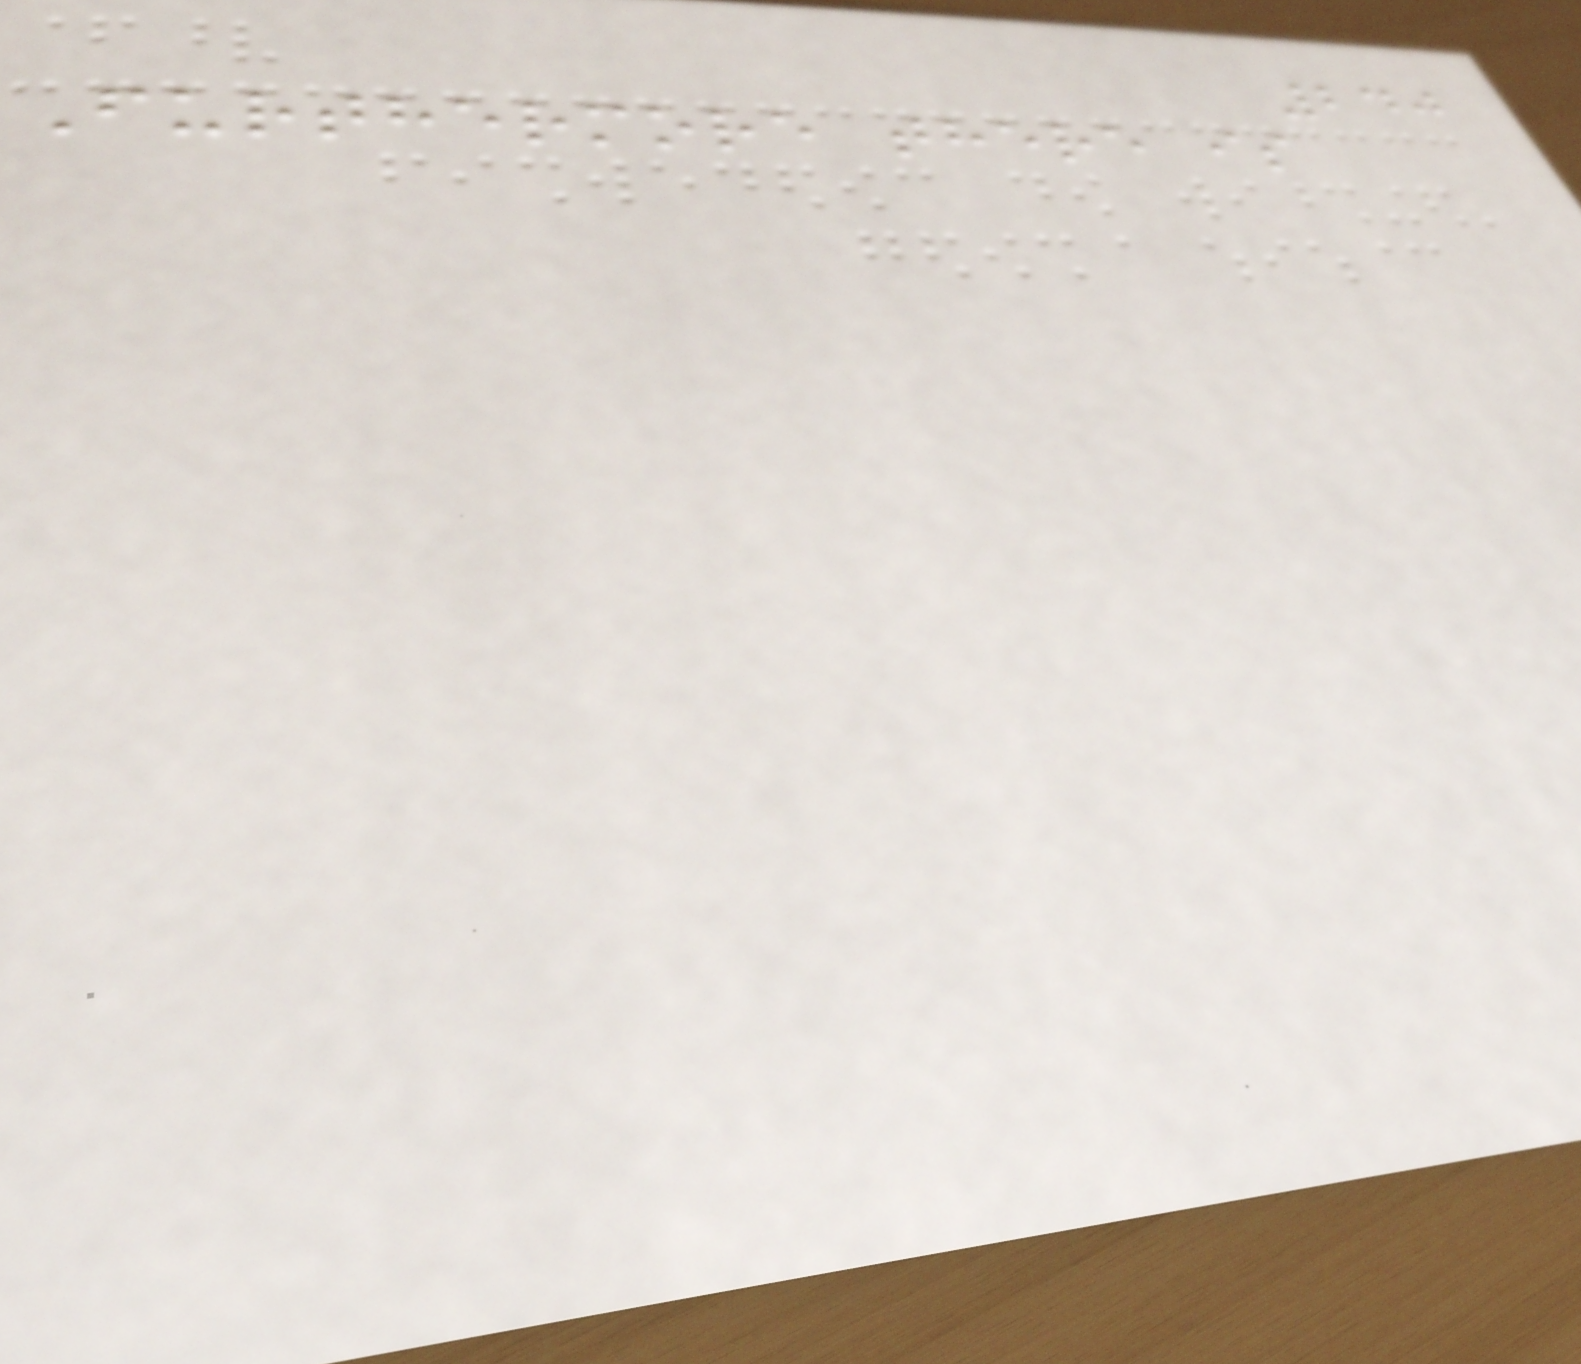240
Furthermore there is
